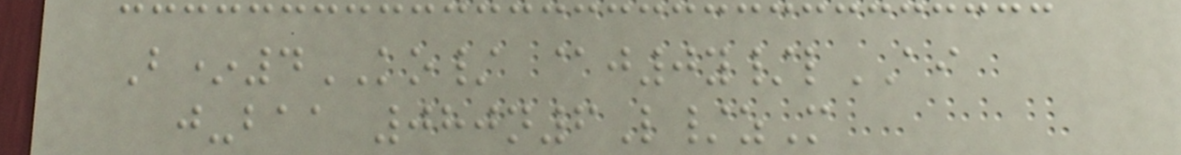B*4KO/ @j0y/lAI
j-baa 080n6L/zM
